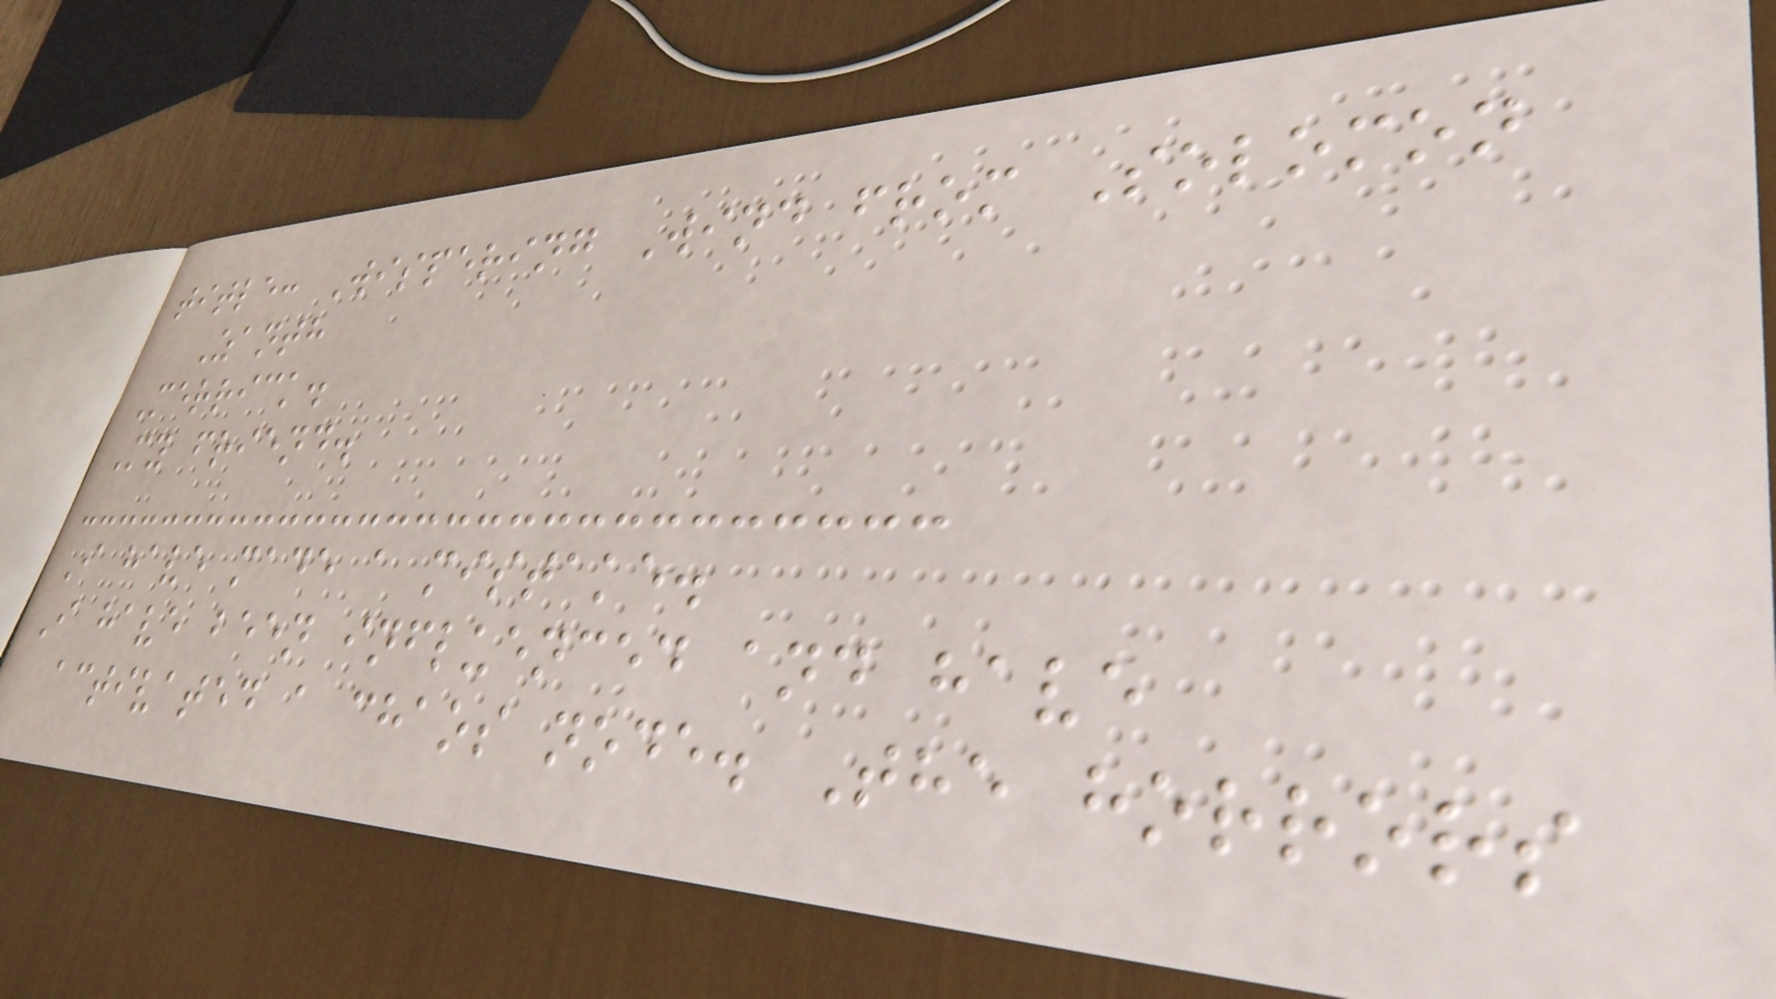title: Wispering Wind from Solomon
Zanth
Merrick.
My friend.
I have made a mistake.
I have been influenced and have
activated a chaos node. The horrors
